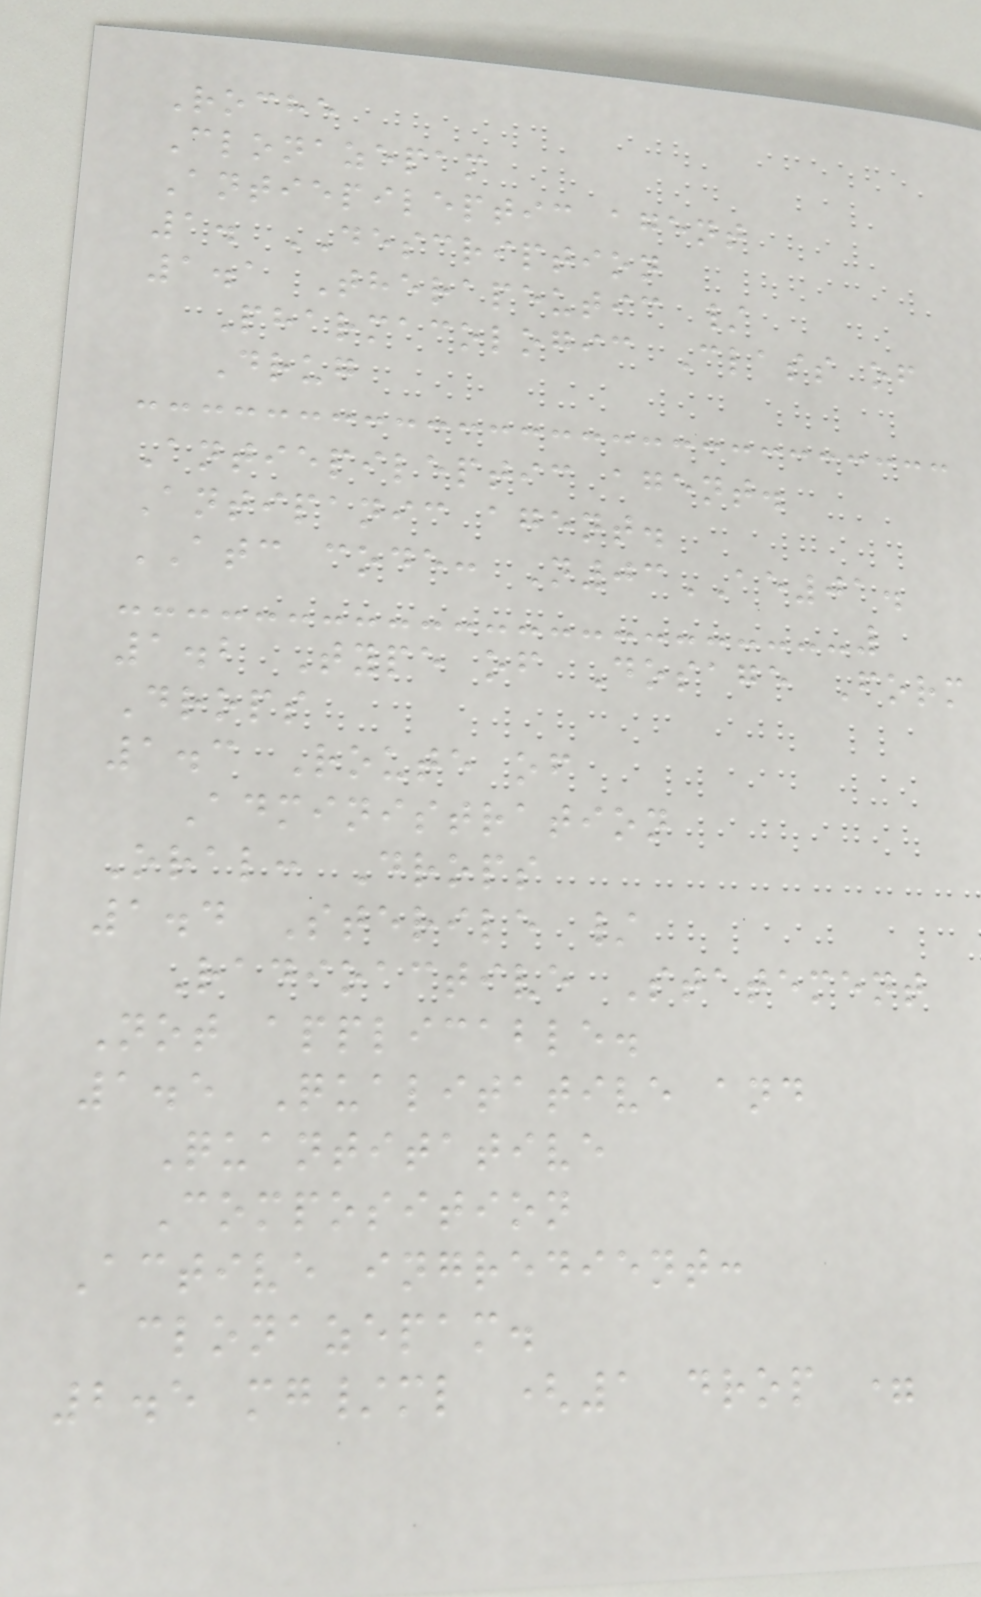Roche
Clonazepam
Antiepileptic agent
1. DESCRIPTION
1.1 Therapeutic /
Pharmacologic Class of
Drug
Antiepileptic agent.
Antipanic agent.
ATC code: N03AE01.
1.2 Type of Dosage Form
Drops
1.3 Route of
Administration
Oral: Drops
1.4 Sterile /
Radioactive Statement
Not applicable.
1.5 Qualitative and
Quantitative
Composition
Active ingredient:
clonazepam.
2.5 mg/ml (1 drop =
